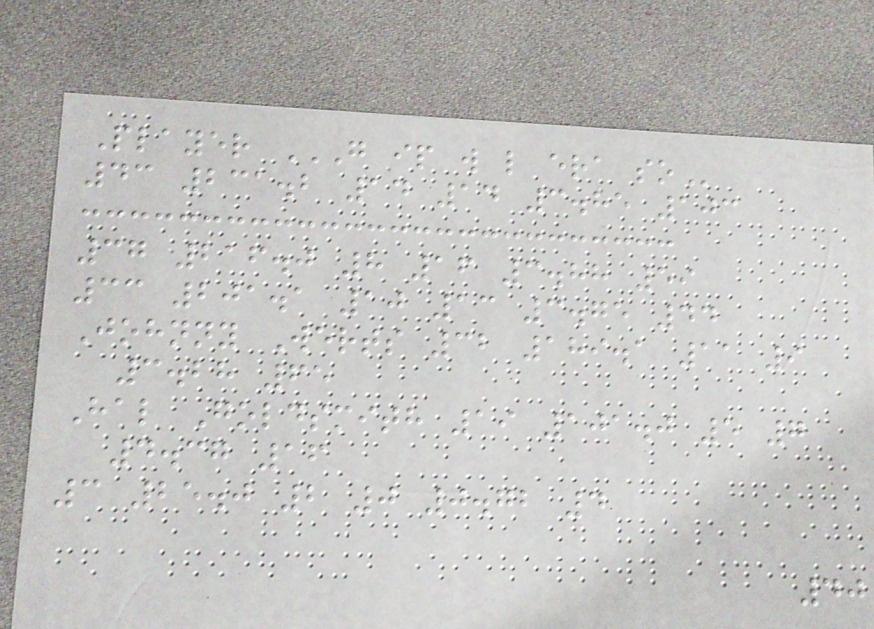Player G IP W L ERA SO
43 231.2 14 14 3.85 103
37 216.0 8 16 3.88 59
33 201.1 10 13 3.75 44
Johnny Werts 32 189.1 11 9
3.28 65
Hal Goldsmith 19 101.0 5 7
4.37 16
3 25.0 2 0 0.72 4
40
